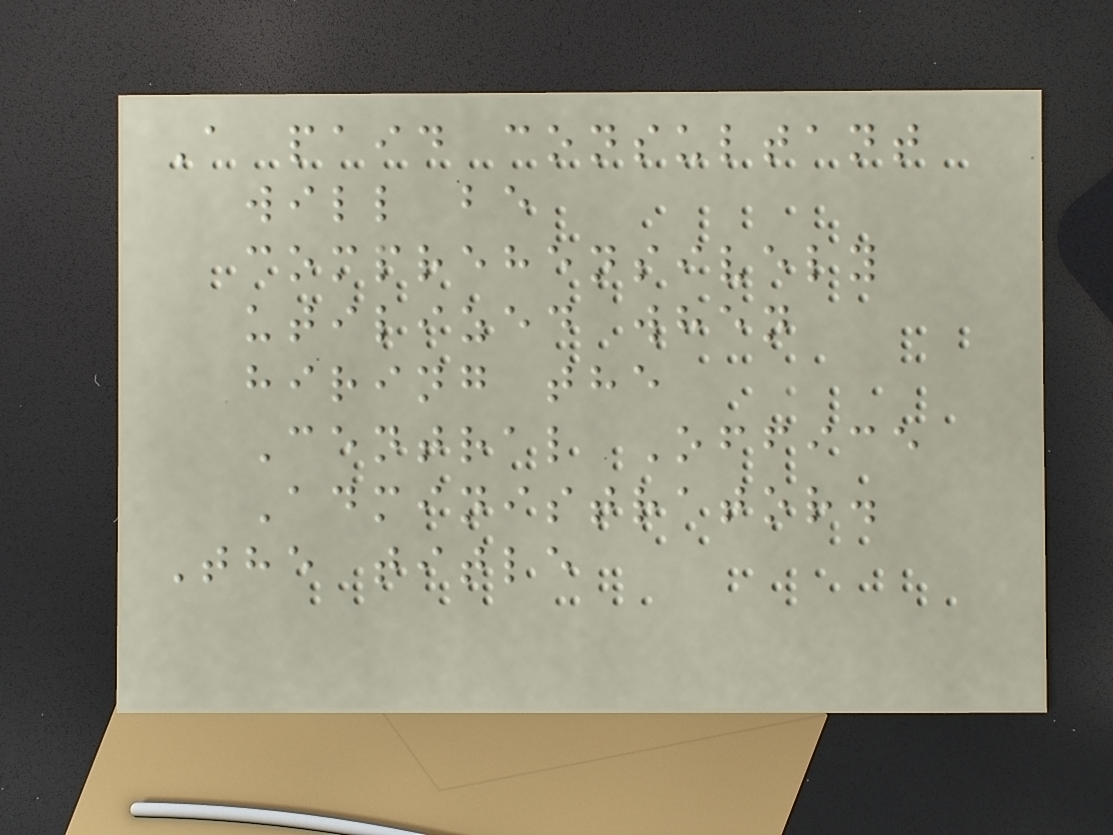A paid consultant
will be
comprehensively
utilized when
hiring the
Central Office
Administrator.
The title
